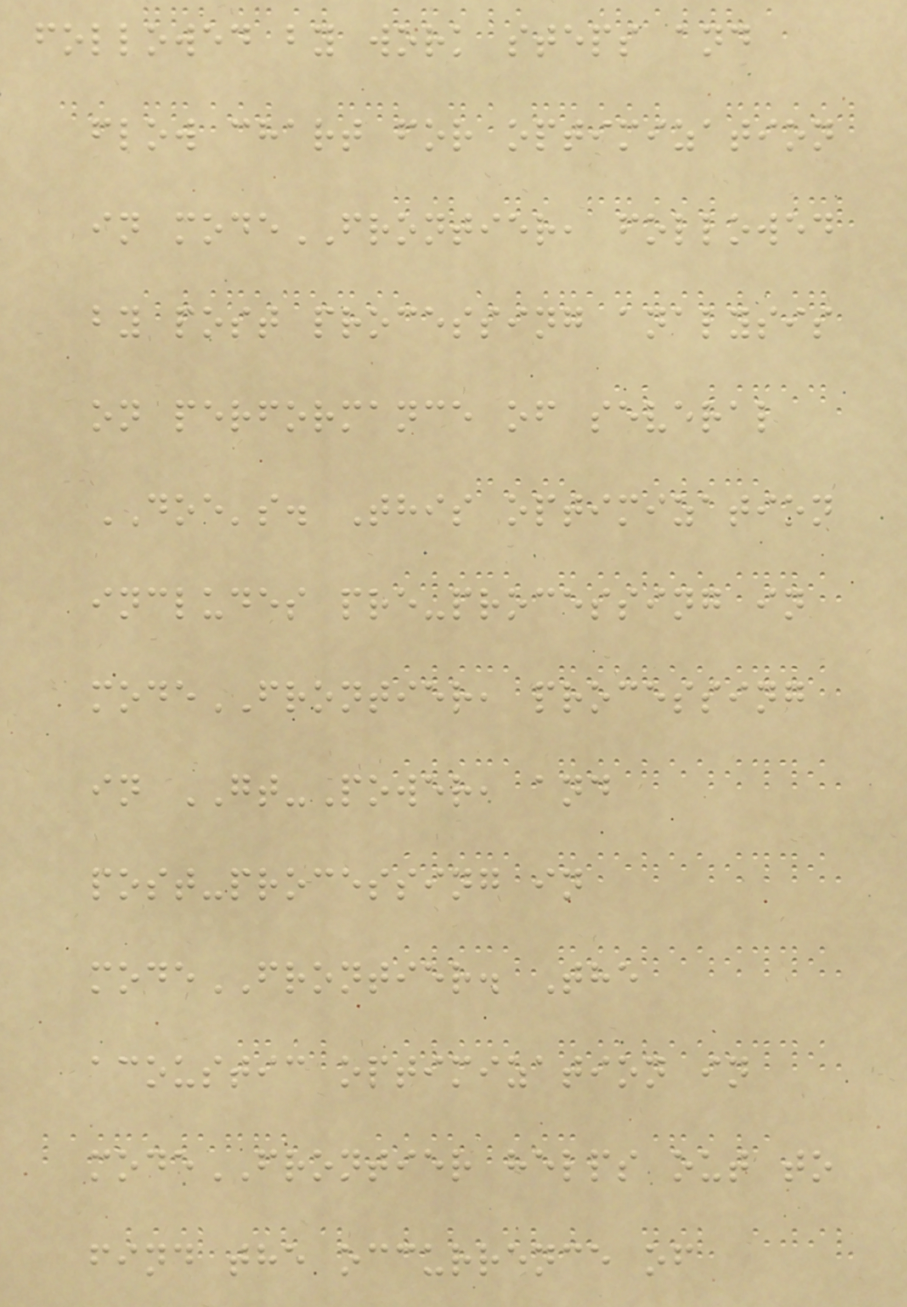followed by work steps and
flow chart for optimization
in modeFRONTIER, followed
by post processing analysis
on performance of several
DOE's. This optimization
includes pre-processing in
modeFRONTIER, processing
in GT-Power, and
post-processing in
modeFRONTIER. The
acoustic optimization in
modeFRONTIER helps out to
find the occurrence of
